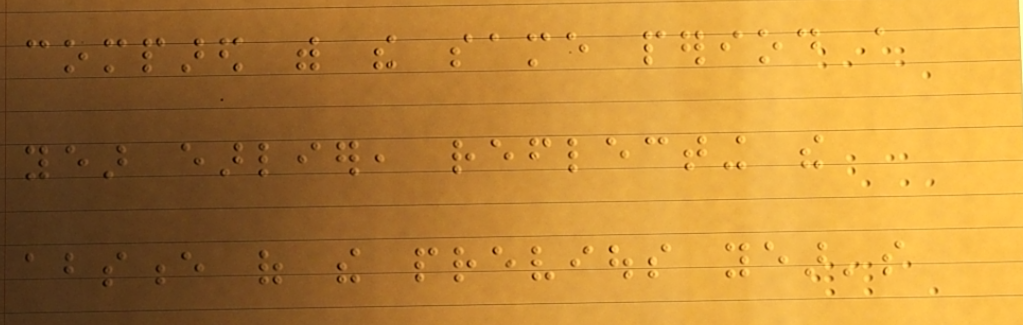compared with the same period a
year earlier, reflecting the
absence of the previous year's
